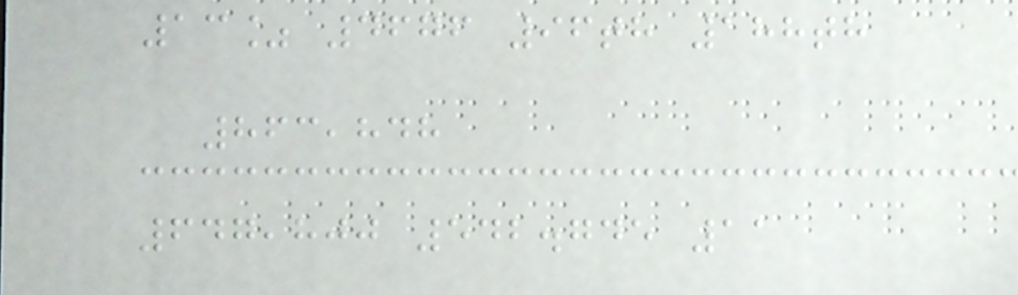13% 4676 96th 188th
863,848
647,800 542.745 11
